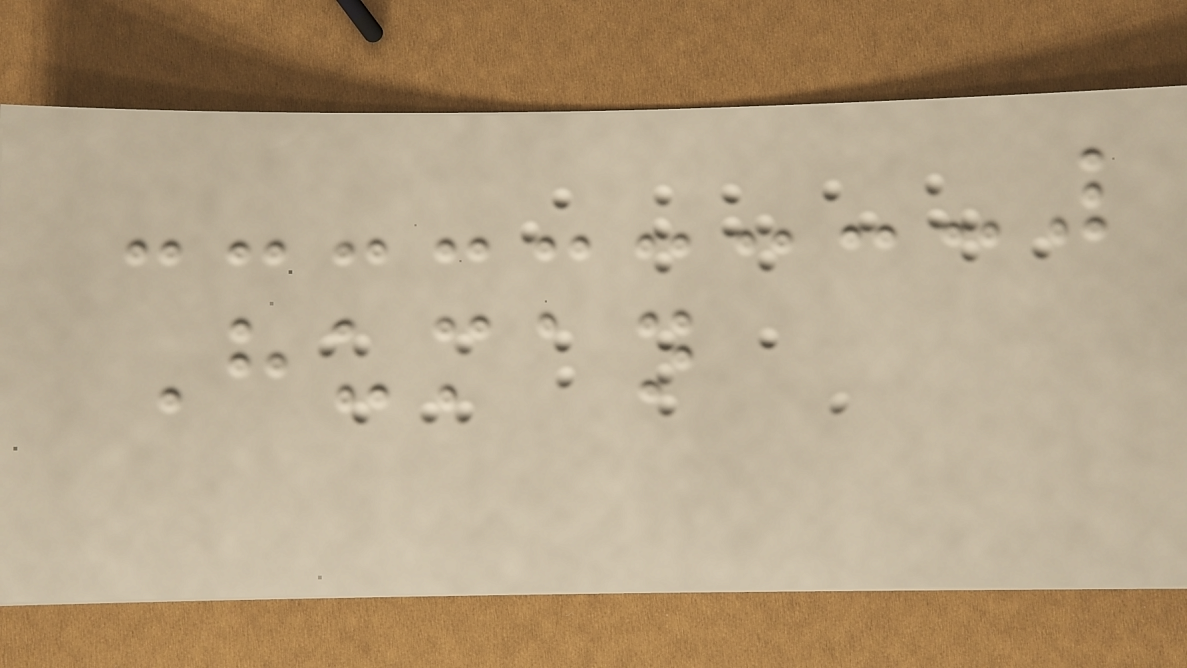Human
